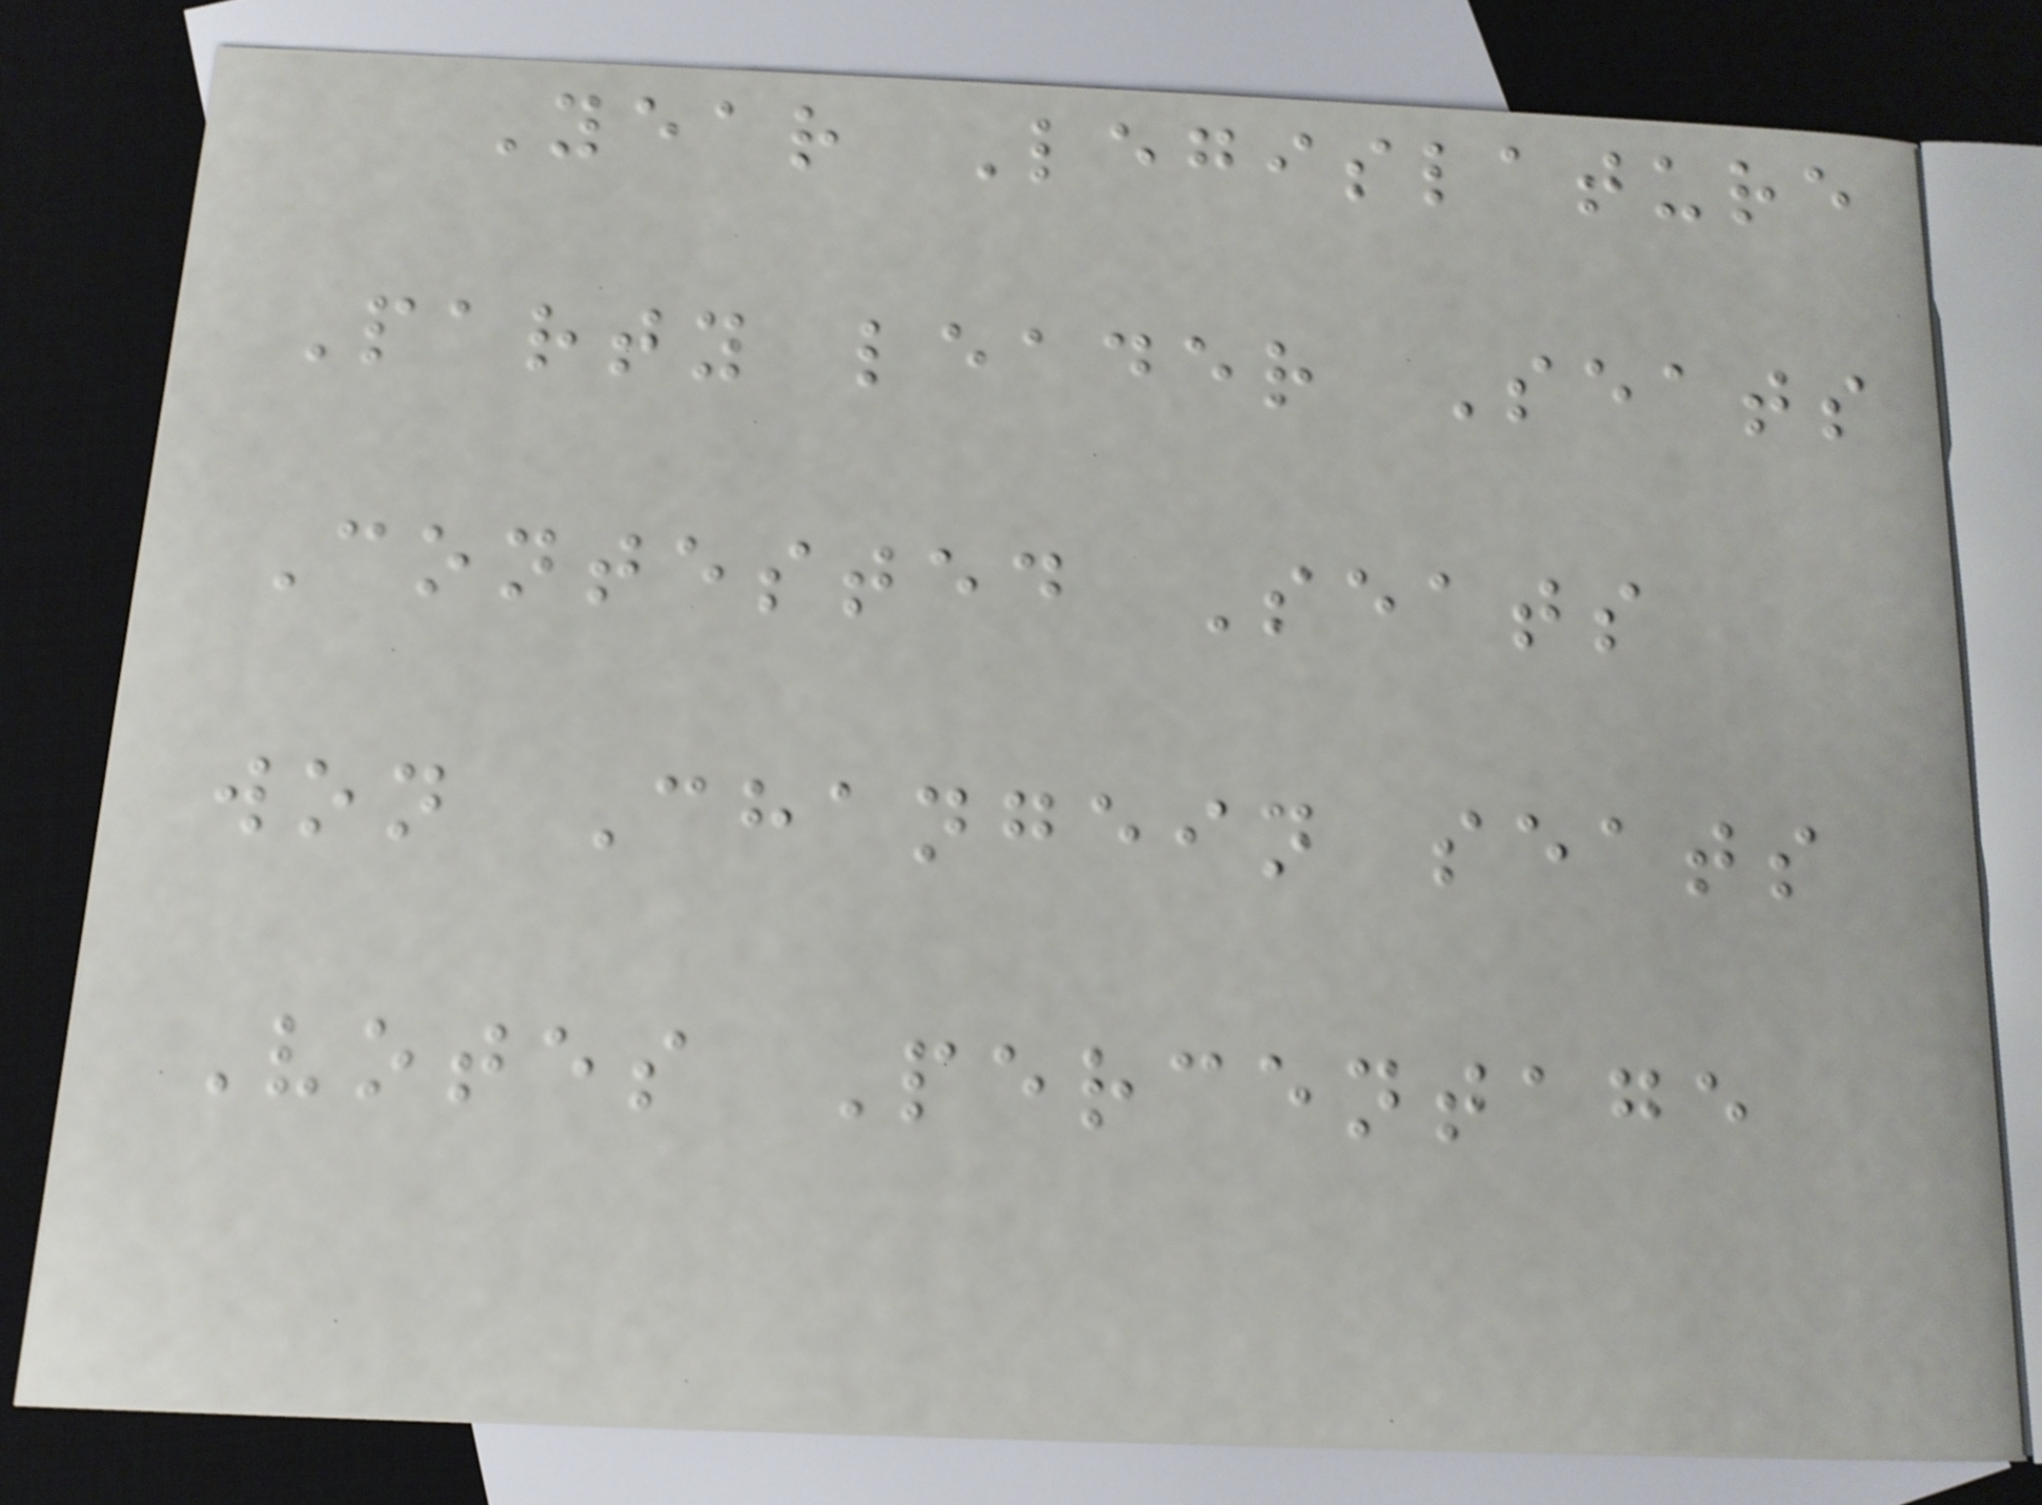Year Legislature
Party leader Seats
Contested Seats
won Changein seats
Votes Percentage
